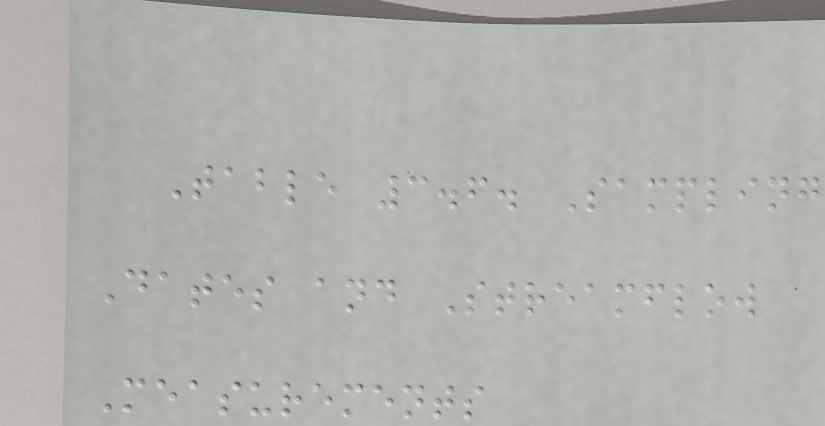Table 3.6. Sampling
Dates and Streamflow
Measurements
